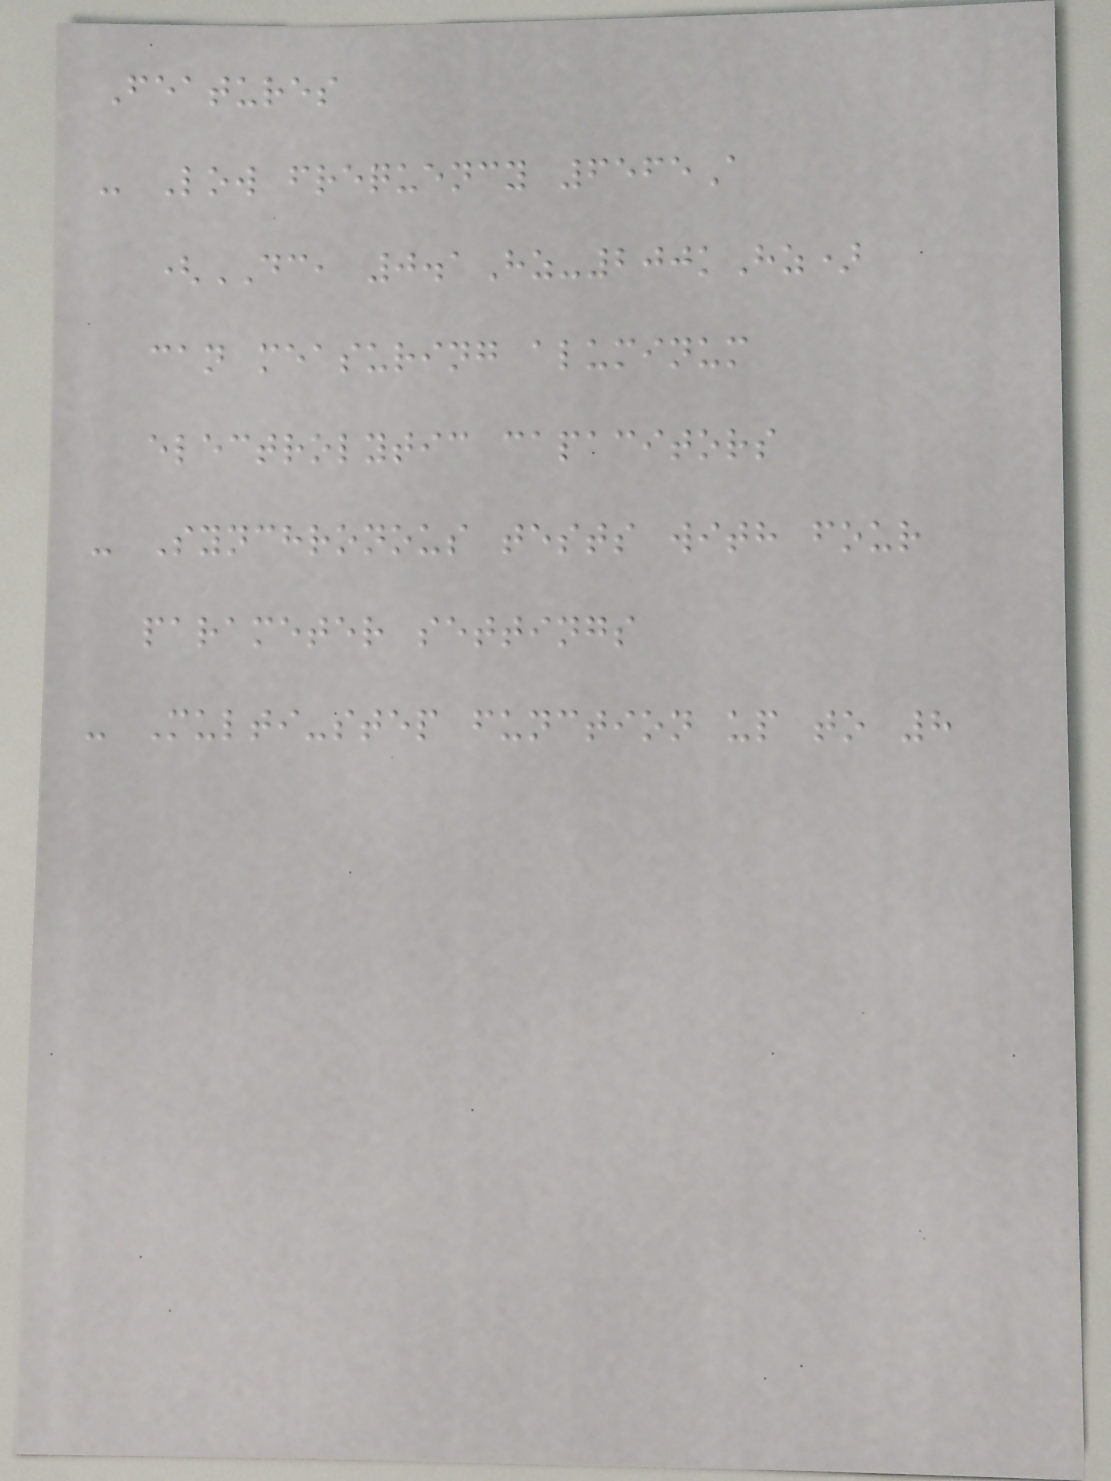Features
- Low frequency 6565A
(DC, 0.1Hz-200kHz)
can measuring aluminum
electrolytic capacitors
- Synchronous tests with four
parameter settings
- Multi-step function up to 8
